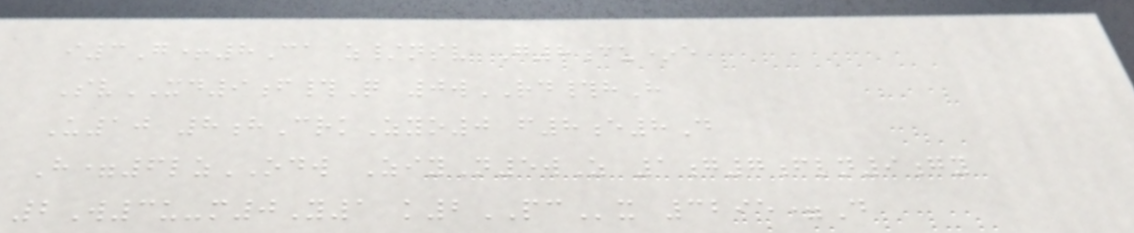i3G+8Ca z/nsv G8cu*e
SvXD9f#Q 0wRD#hH
U10 8hCrkZyo0 f8e8D
H=6lzODW ZiyN5wZ 1g7fln9gy
2W3u-m0Y1 k2PCx 3295=D
